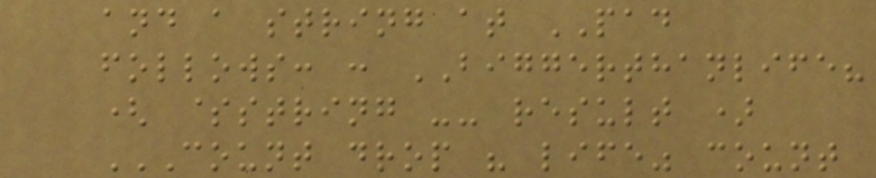and a string at PAD
follows: : BIGGERTHANLIFE?
( $string -- result )
COUNT DROP " LIFE" COUNT
